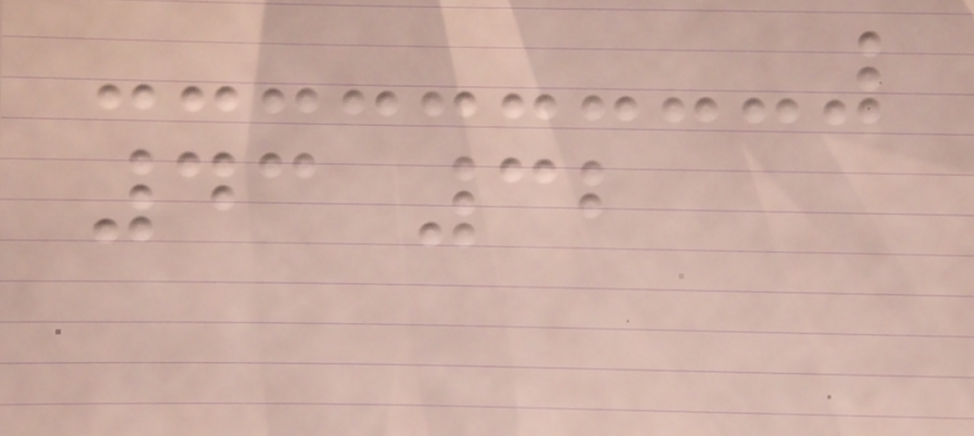43 32
